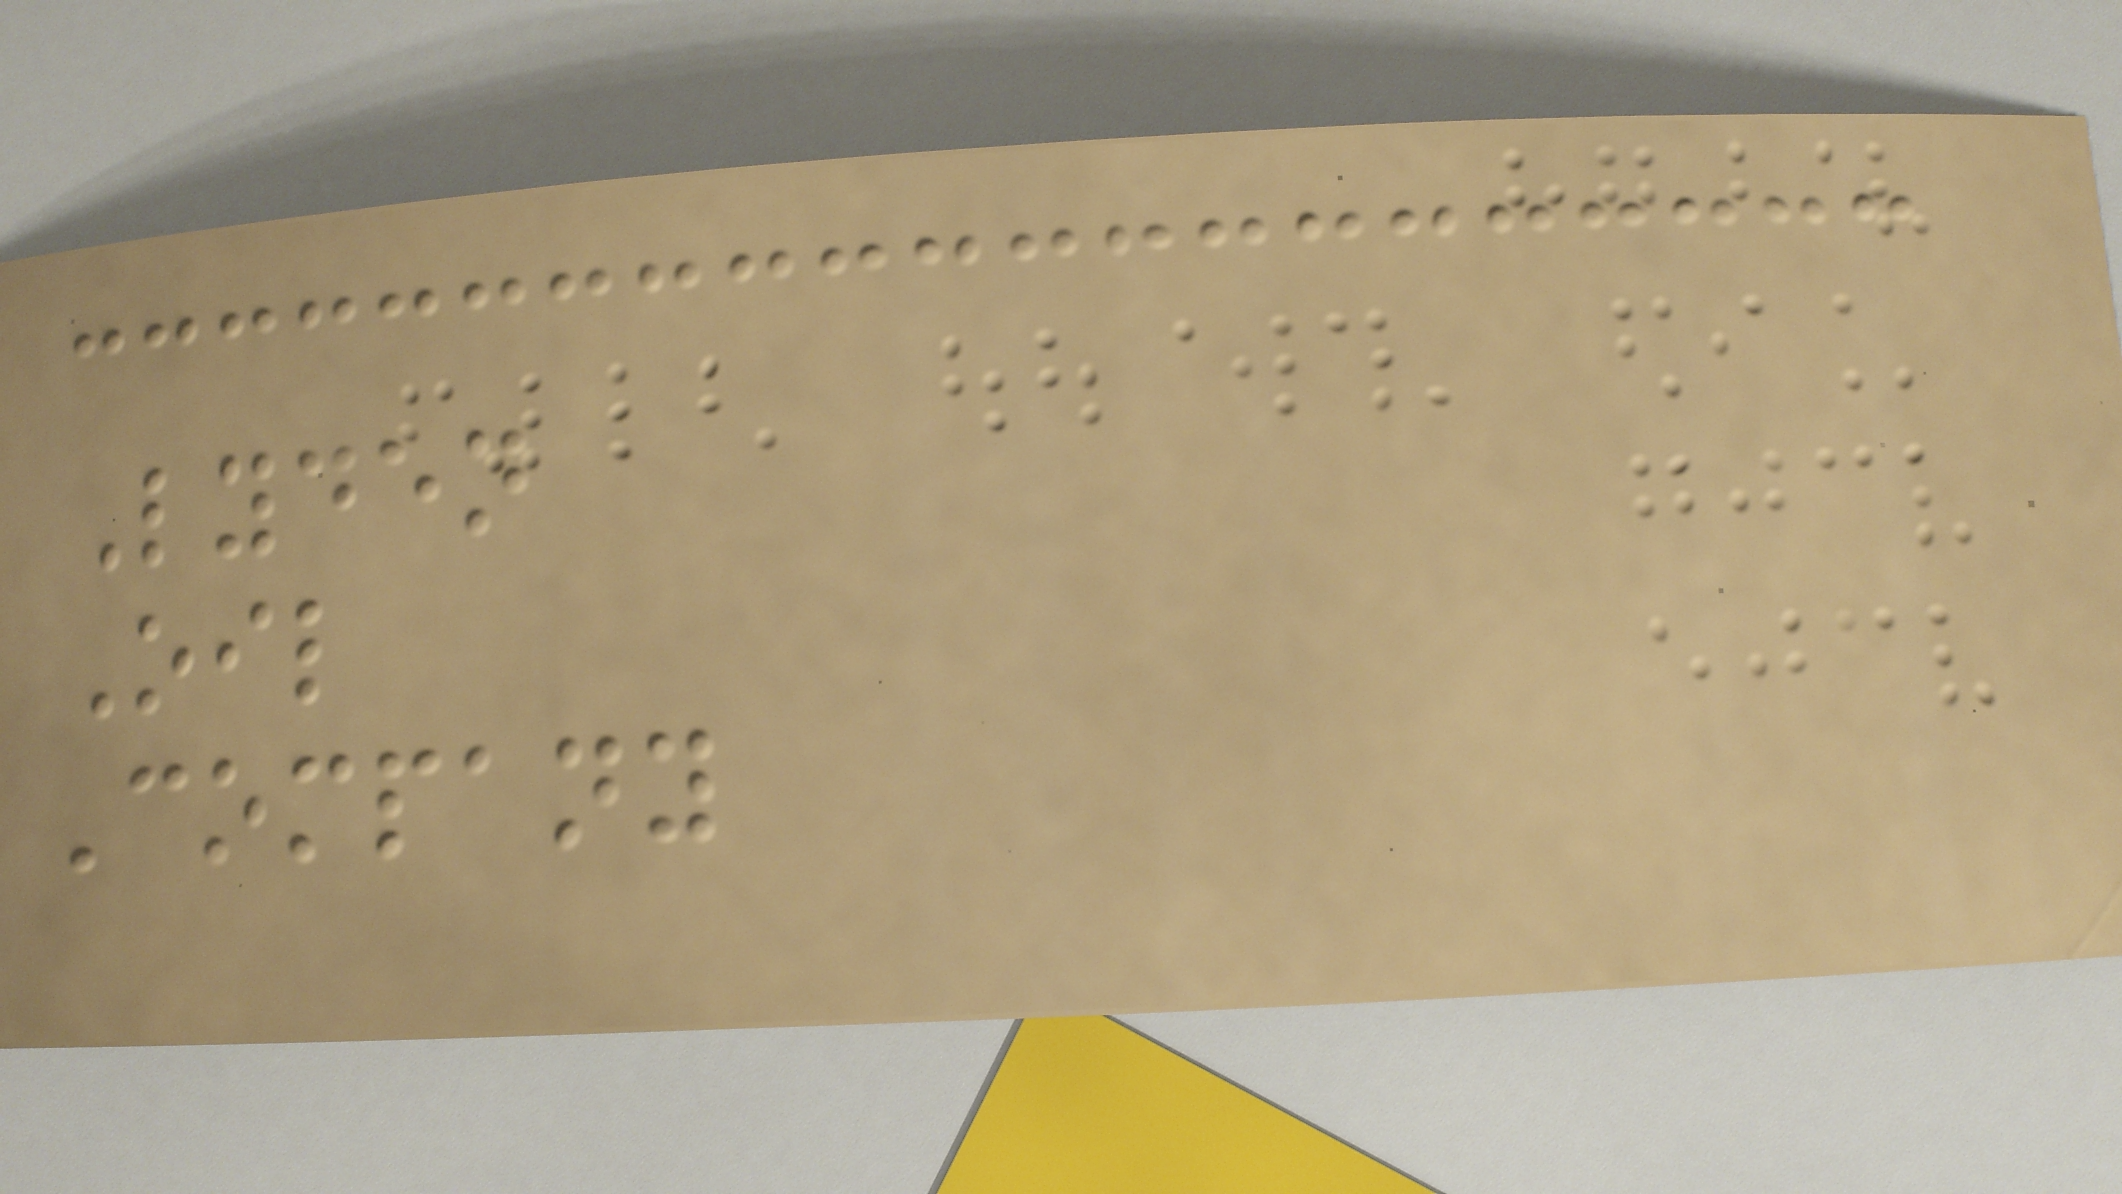Lyden
Oil
Company
